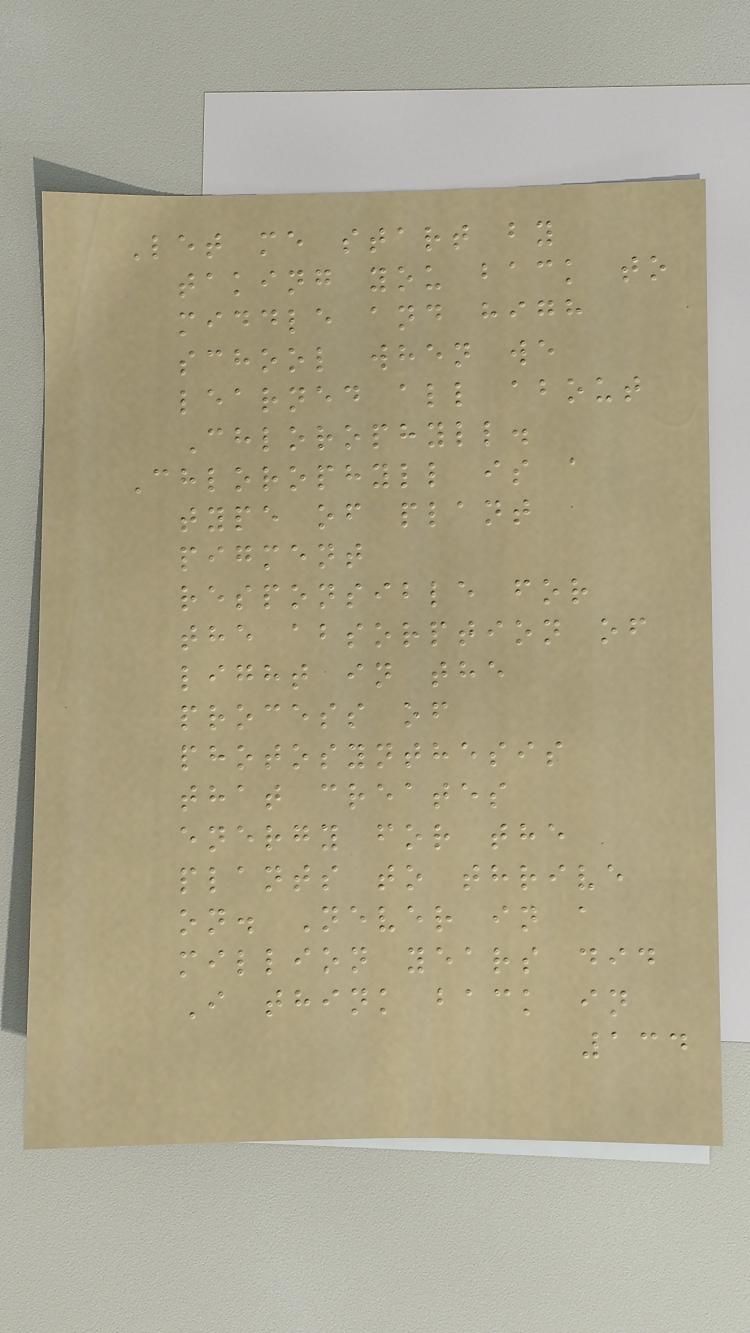Let me start by
taking you back to
middle and high
school when we
learned all about
Chlorophyll.
Chlorophyll is a
type of plant
pigment
responsible for
the absorption of
light in the
process of
photosynthesis
that creates
energy for the
plants to thrive
on. Never in a
million years did
I think back in
134
